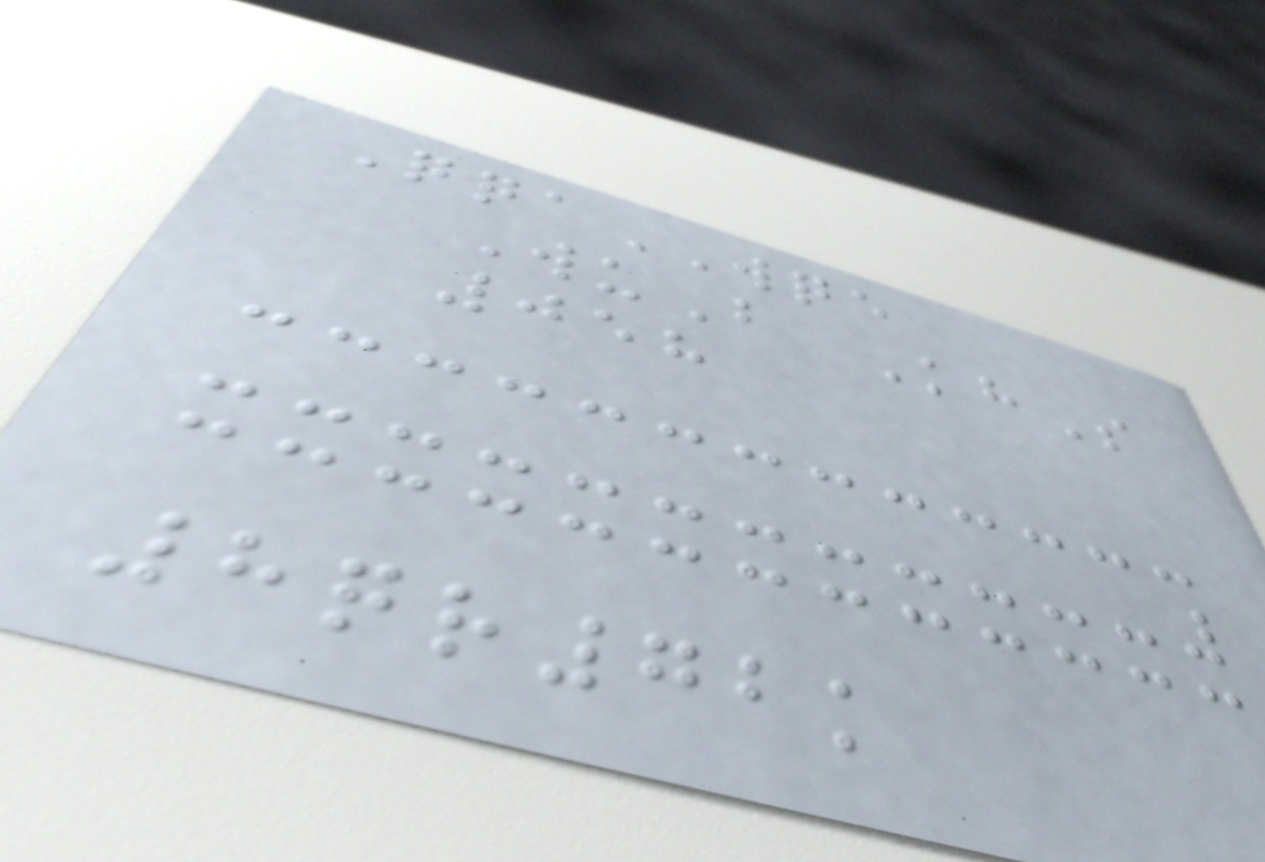QqaWQE
WuB KhS
058
8qr72k
